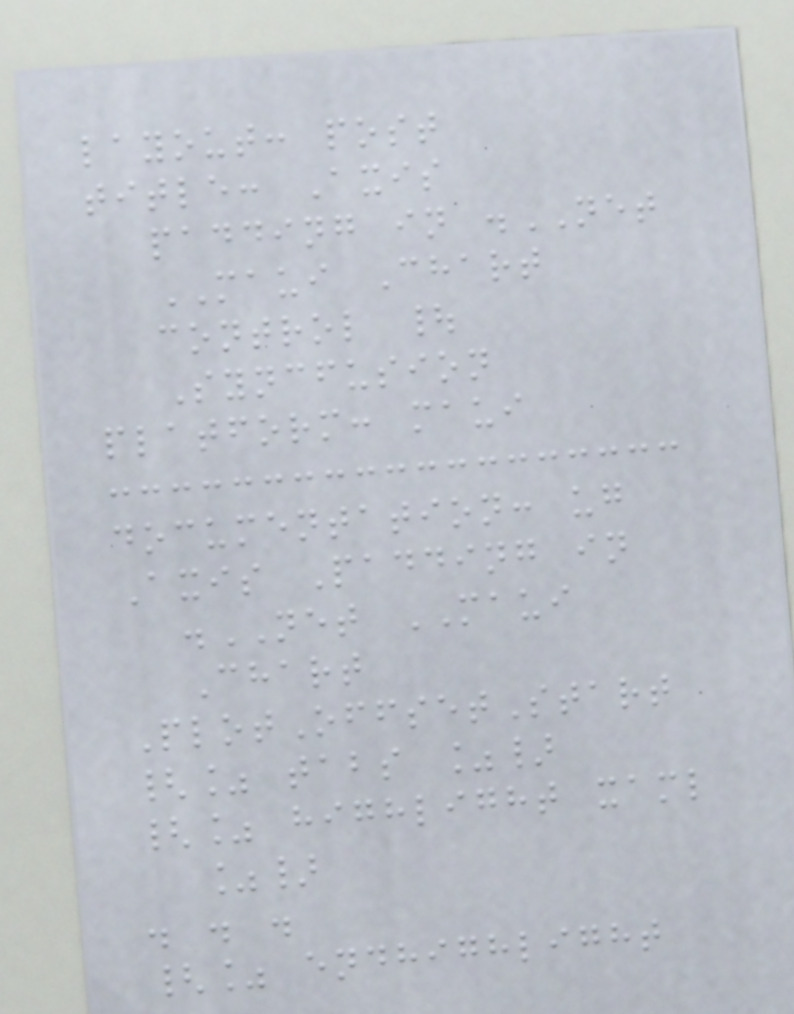layout: post
title: Axis
padding in .NET
MAUI Chart
control |
Syncfusion
platform: maui
documentation: ug
Axis Padding in
.NET MAUI
Chart
PlotOffsetStart
{% tabs %}
{% highlight xaml
%}
. . .
{% endhighlight
